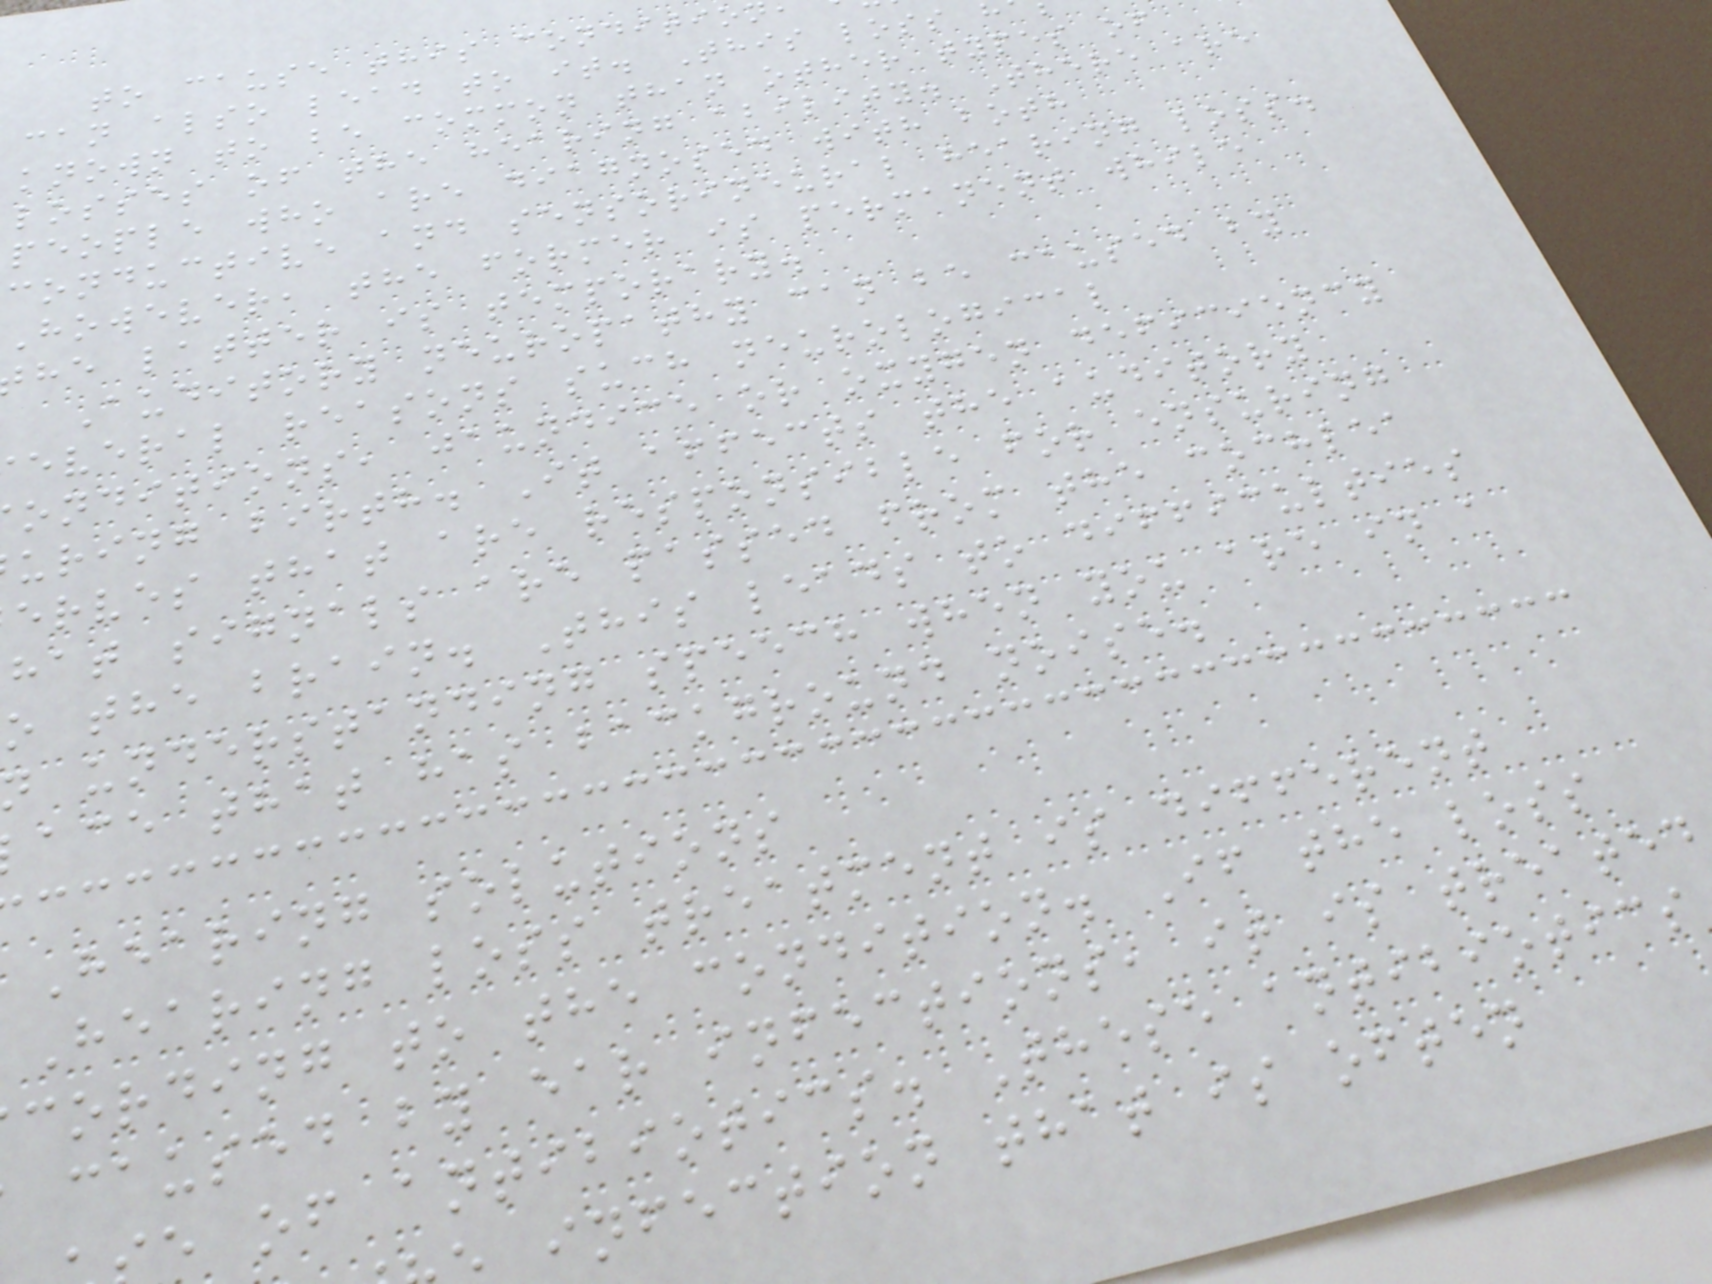to cause this conditio
can also lead to it. This loss
known to be common than other types of
losses of the hearing ability. There are
people who are diagnosed with both
conductive and sensorineural hearing loss.
However, the former is permanent while
he latter is temporary.
Auditory neuropathy can be caused by
everal reasons such neurological
onditions, jaundice or oxygen deficiency
uring birth. It affects the auditory
erves that are responsible for ensuring
hat signals are passed from the cochlea
o the brain. This leads to difficulties
n understanding speech when you are in a
ace that has background noise.
Hearing solutions
Hearing loss treatment is different
cording to the condition. If the loss
caused by ear infections, it is treated
e of antibiotics. These antibiotics
infection that is often
